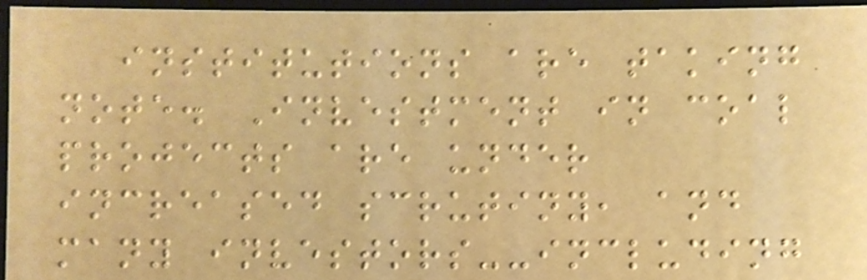institutions are taking
note. Investment in coal
projects are under
increased scrutiny, and
many investors--including
